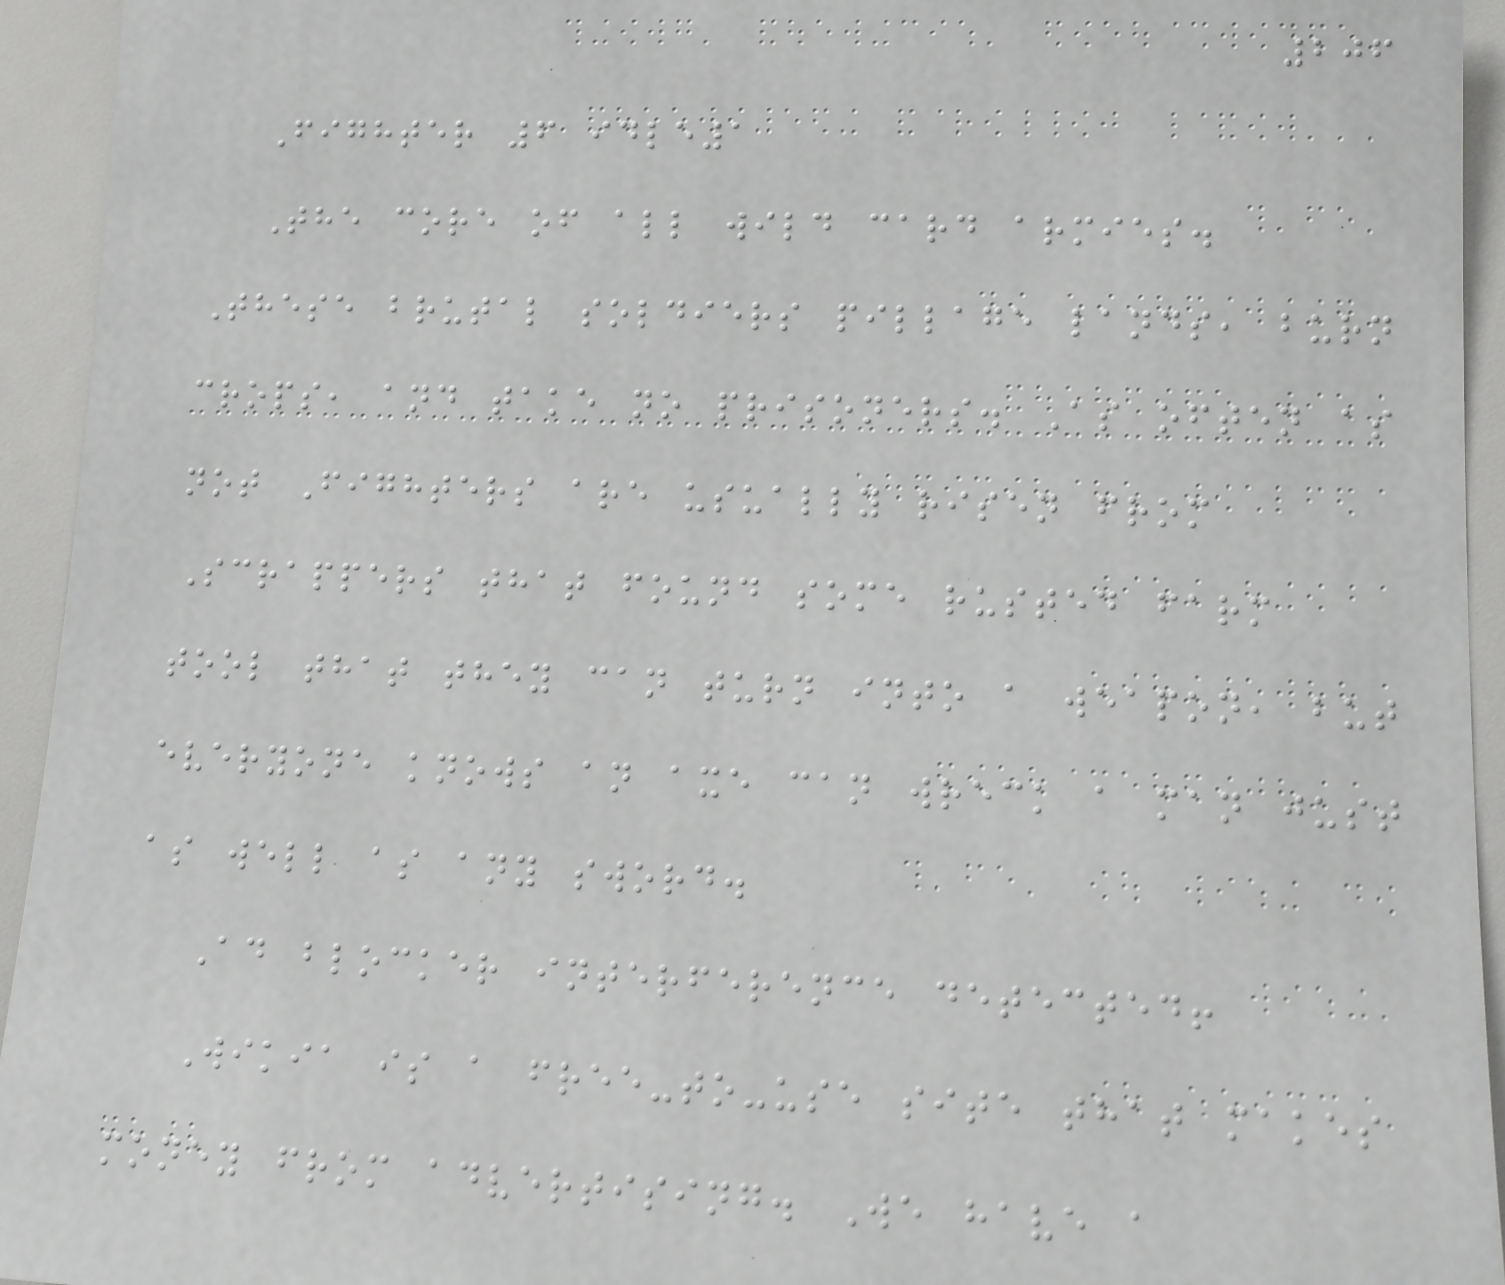206
Fighter 6 idle1
The core of all wild card armies.
These brutal soldiers pillage lands, burn
crops, and take no prisoners. As often as
not Fighters are usually risen from
Scrappers that found some rusted farm
tool that they can turn into a weapon, but
everyone knows an axe can wreck a man just
as well as any sword.
Ad blocker interference detected!
Wikia is a free-to-use site that makes
money from advertising. We have a
